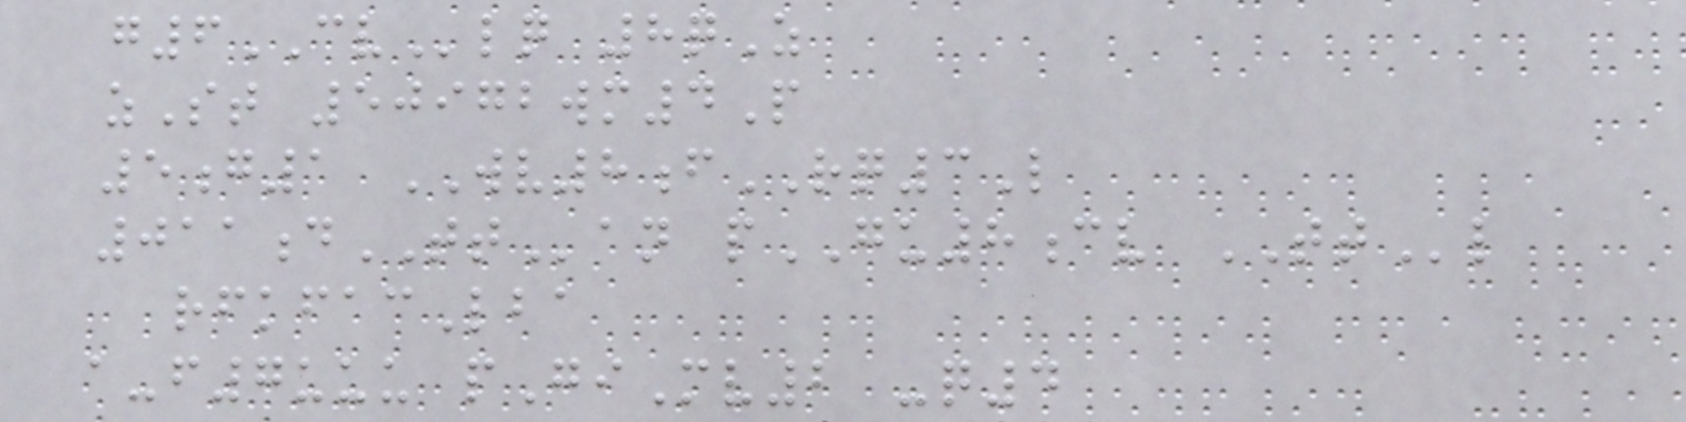g6CVlq 8qZ
zSt 50972wm4P
5g1 WV8fRQ3L
011dTTan pGU8cv TTl
rfkfacLba
a-f7uuu pGiMv2 -q4
